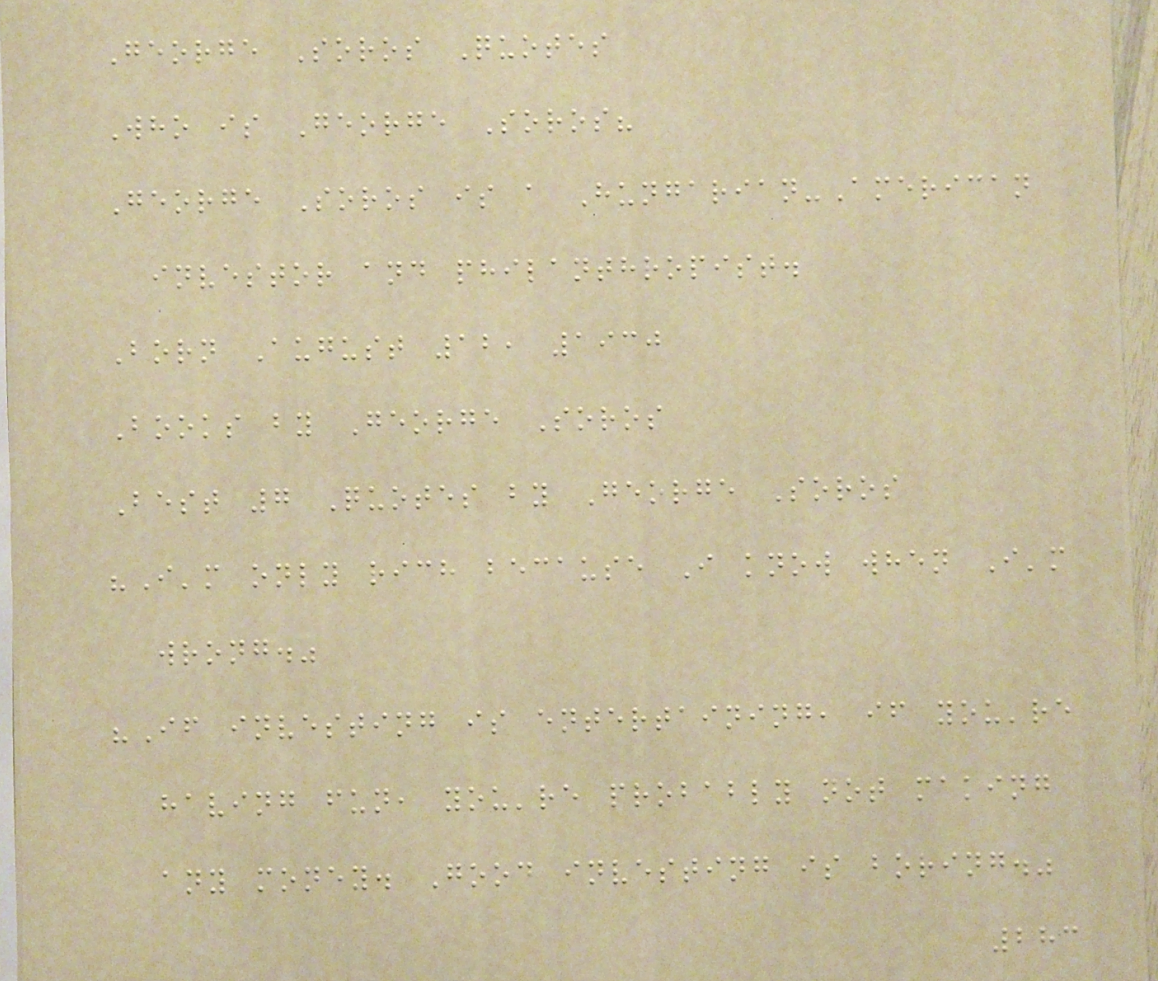George Soros Quotes
Who is George Soros?
George Soros is a Hungarian-American
investor and philanthropist.
Born August 12, 1930
Books by George Soros
Best 7 Quotes by George Soros
"I'm only rich because I know when I'm
wrong."
"If investing is entertaining, if you're
having fun, you're probably not making
any money. Good investing is boring."
283
